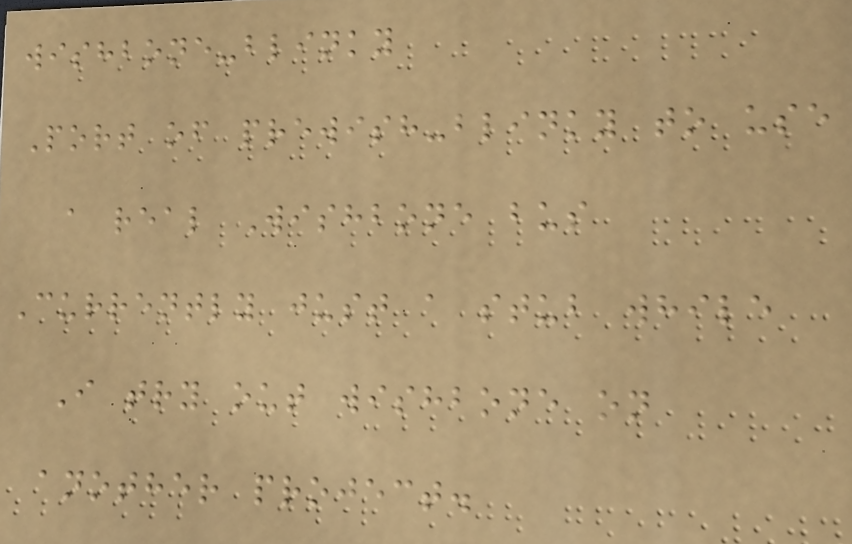wishbone-blinky
Port of prewish-blinky to use
a real Wishbone bus
Currently just a stub while
I try out wishbone on
another project.
